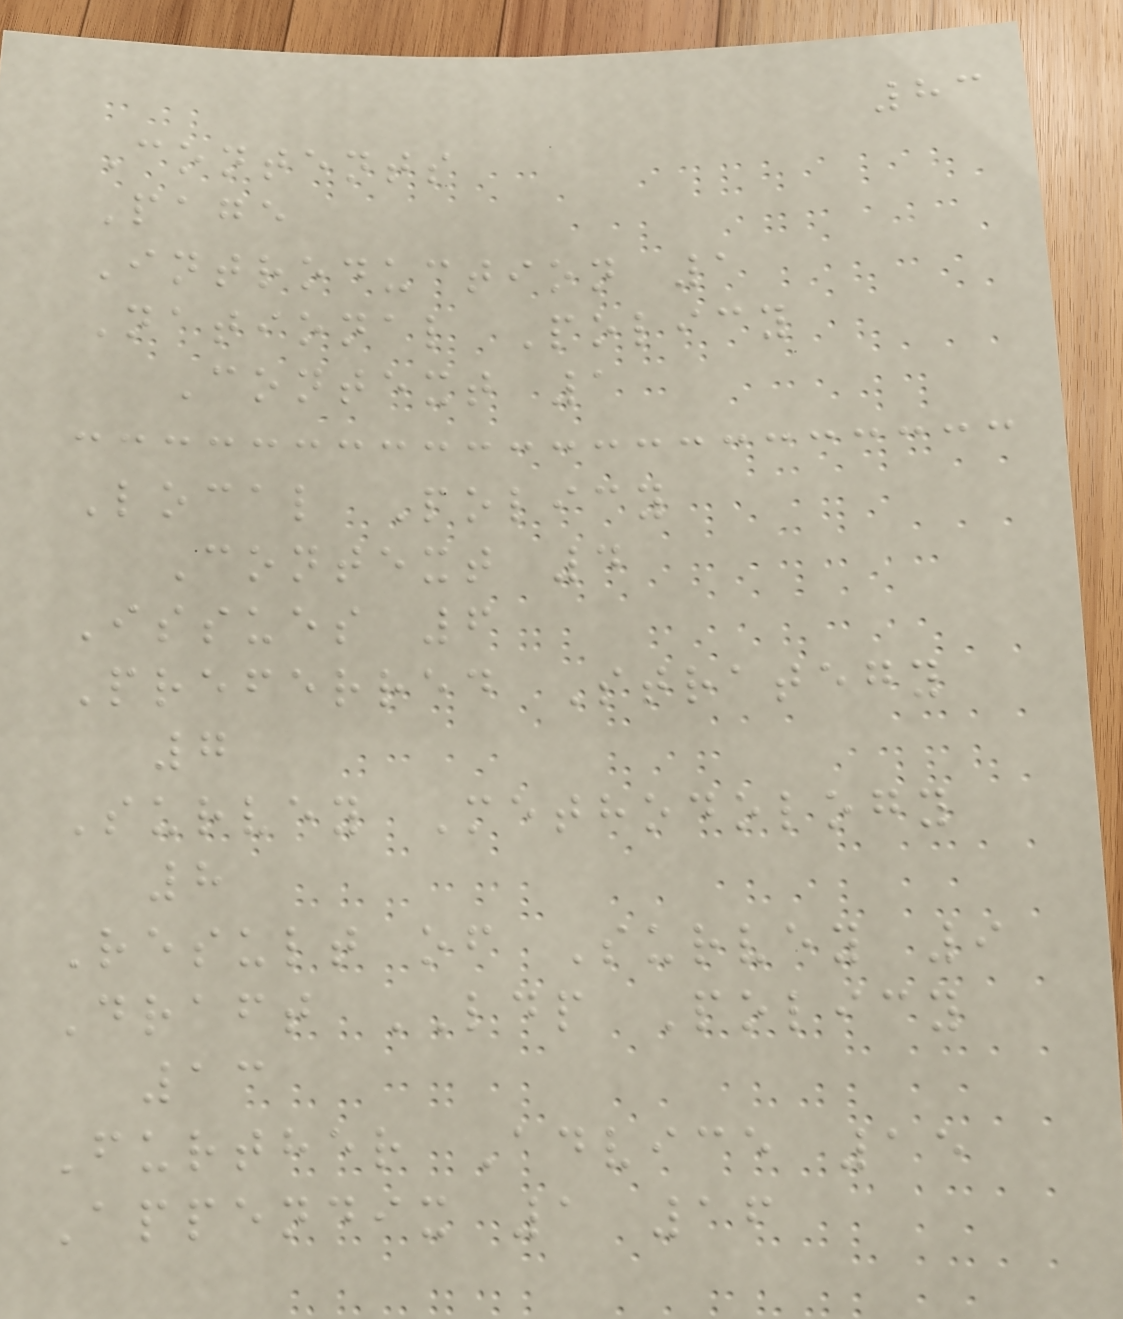83
Contents
Page
Introduction 1
National Policy
Context 1
Local Policy
Context 4
Issues 6
Preferred Strategy
7
Survey Methodology
8
Result of Survey 9
Draft LDP Policy
13
Further Advice 15
Appendix 1 16
